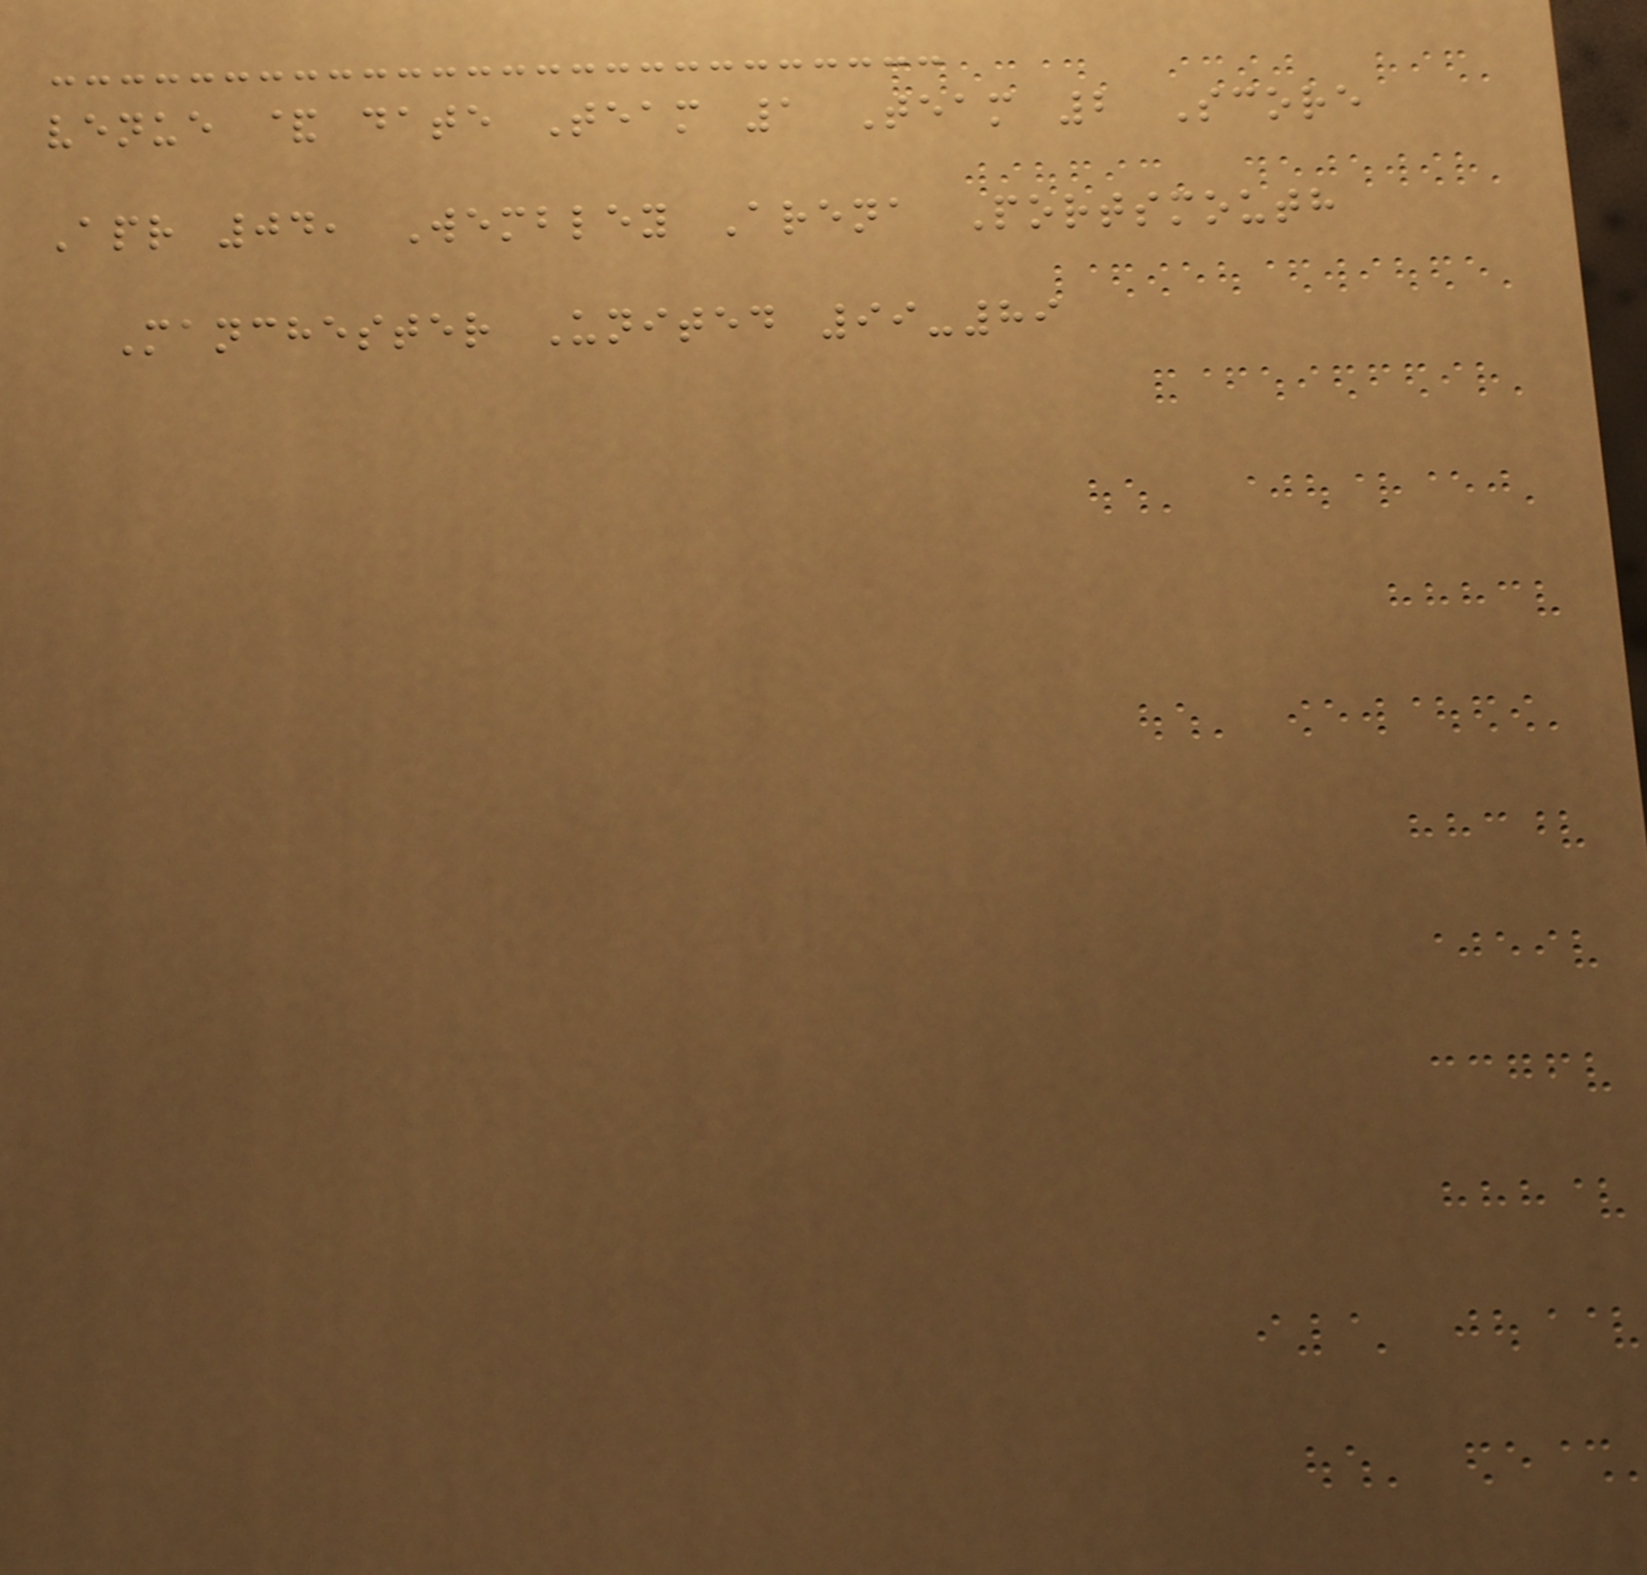venue & date Team 1 Team 2 Score
Apr 04, Wembley Arena Portsmouth
Manchester United 99-89
